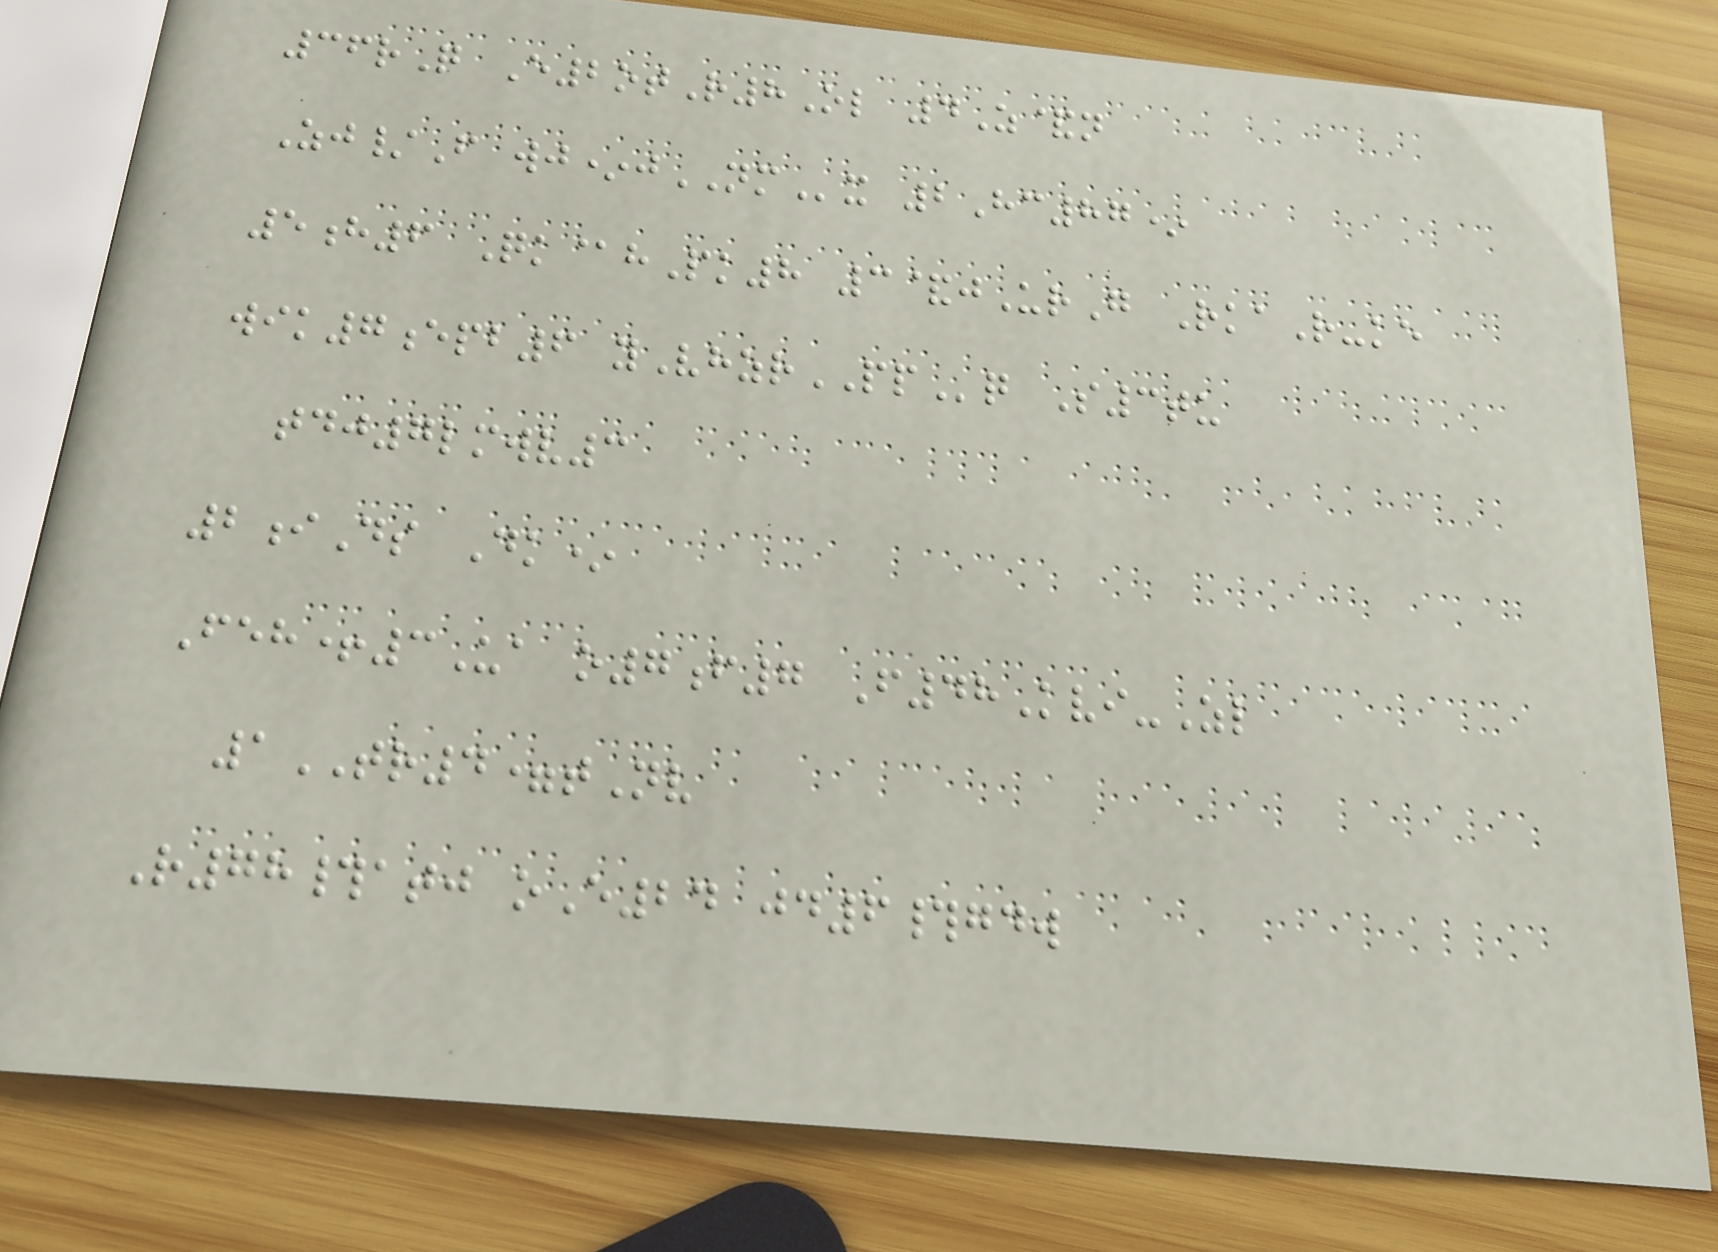36rQ E2otR8Ol 4Z&n
Zj/F wj*jNMx 2Hc87*
5h6 Qk@hPk8 3&jUrG RkaR-ke
wik7epb6 yVhzrPPq S3tu
tdj7lmwv3
2iDs Dk*
Feh+3Ua o7f7 F48Kvi-Zl
1TR4=tNv
R78#atj oE24 jd6#gdw
